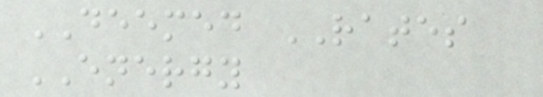DEEMED RATES
ENERGY
